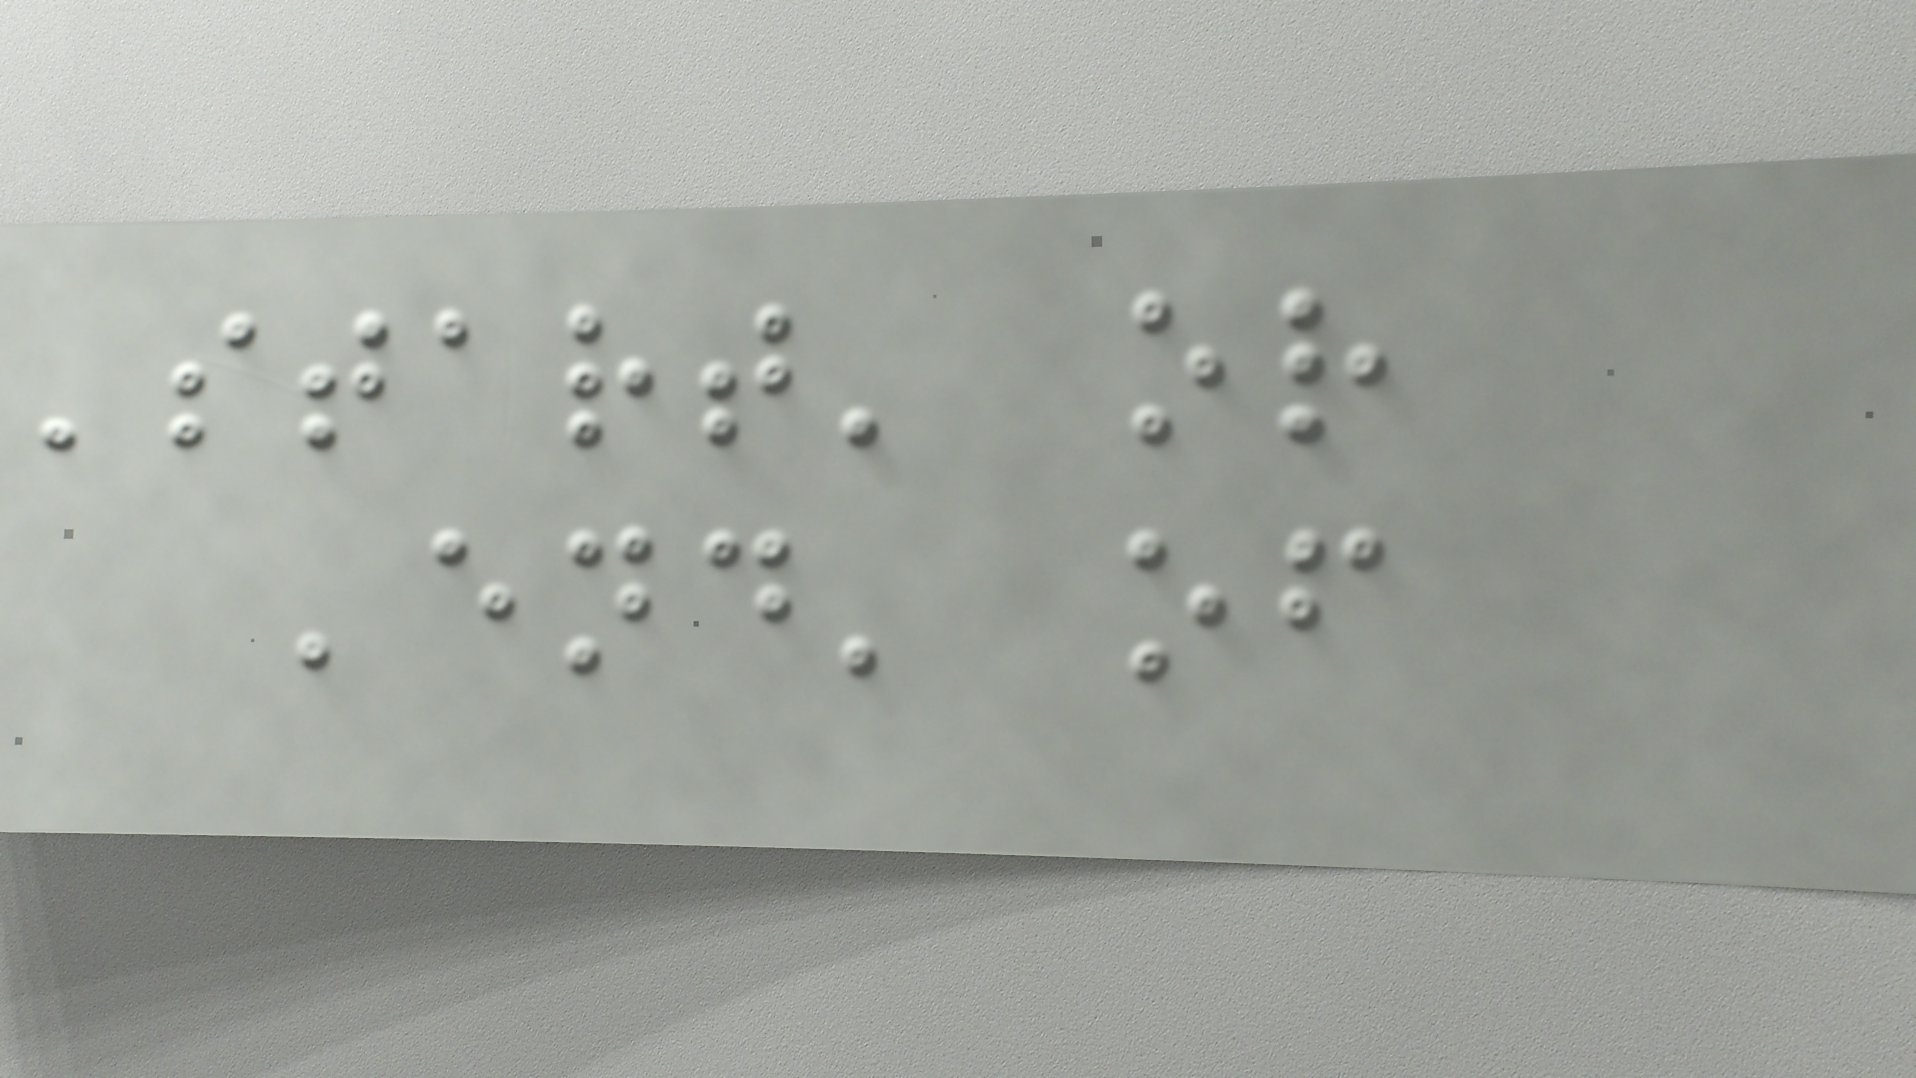'start' or
'end' of
